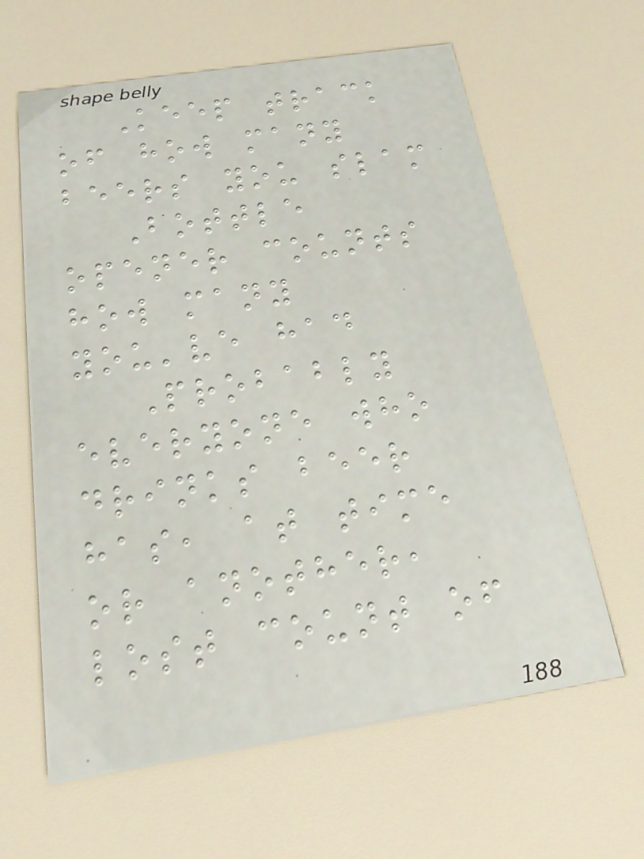Keep track
of how many
beers you slam
Bottle
opener counts
how many
you've had
Probably
everyone who
drinks beer
has, at time
or another,
lost count of
